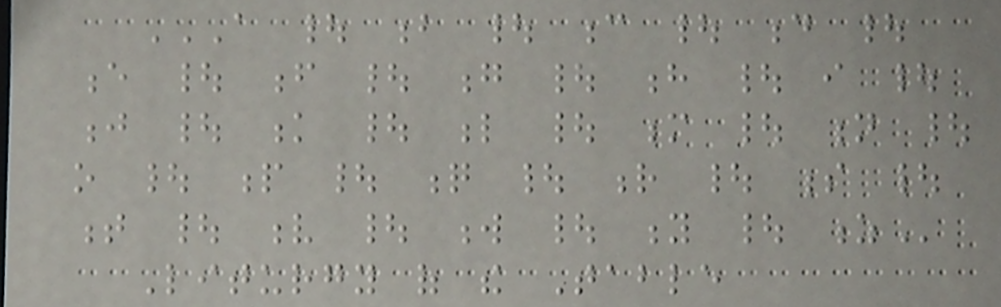A | B | C | D |
E | F | G | H | I |
J | K | L | M | N |
O | P | Q | R | S |
T | V | W | Y | Z
Liturgy of the Table
